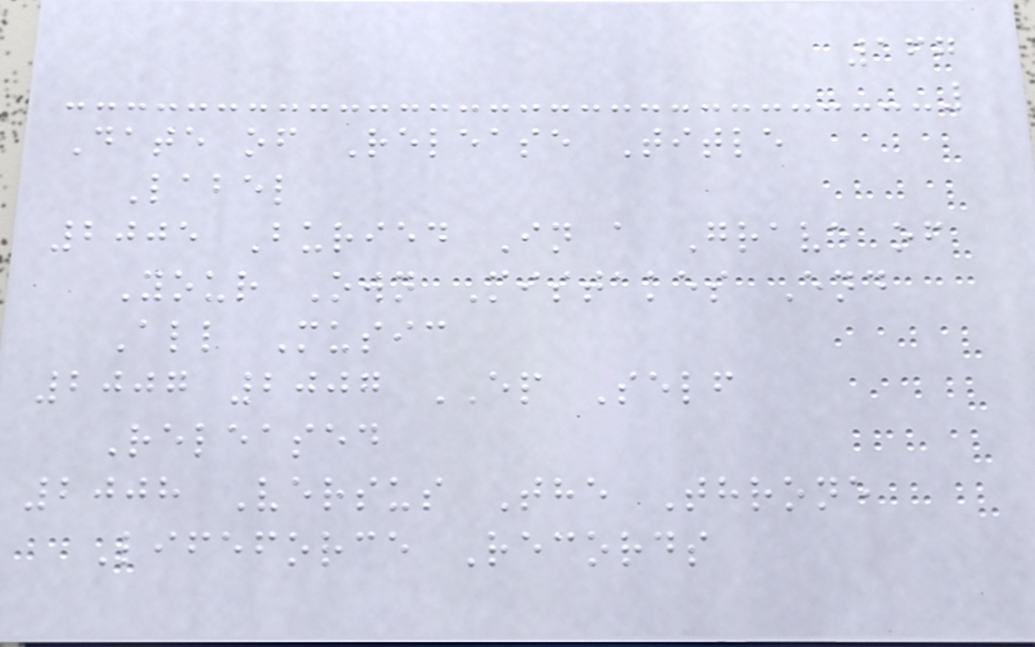167
Date of Release Title
Label
2005 Buried In a Grave of
Your Own Mistakes End
All Music
2007 2007 EP Self
Released
2008 Versus The Throne
Lifeforce Records
